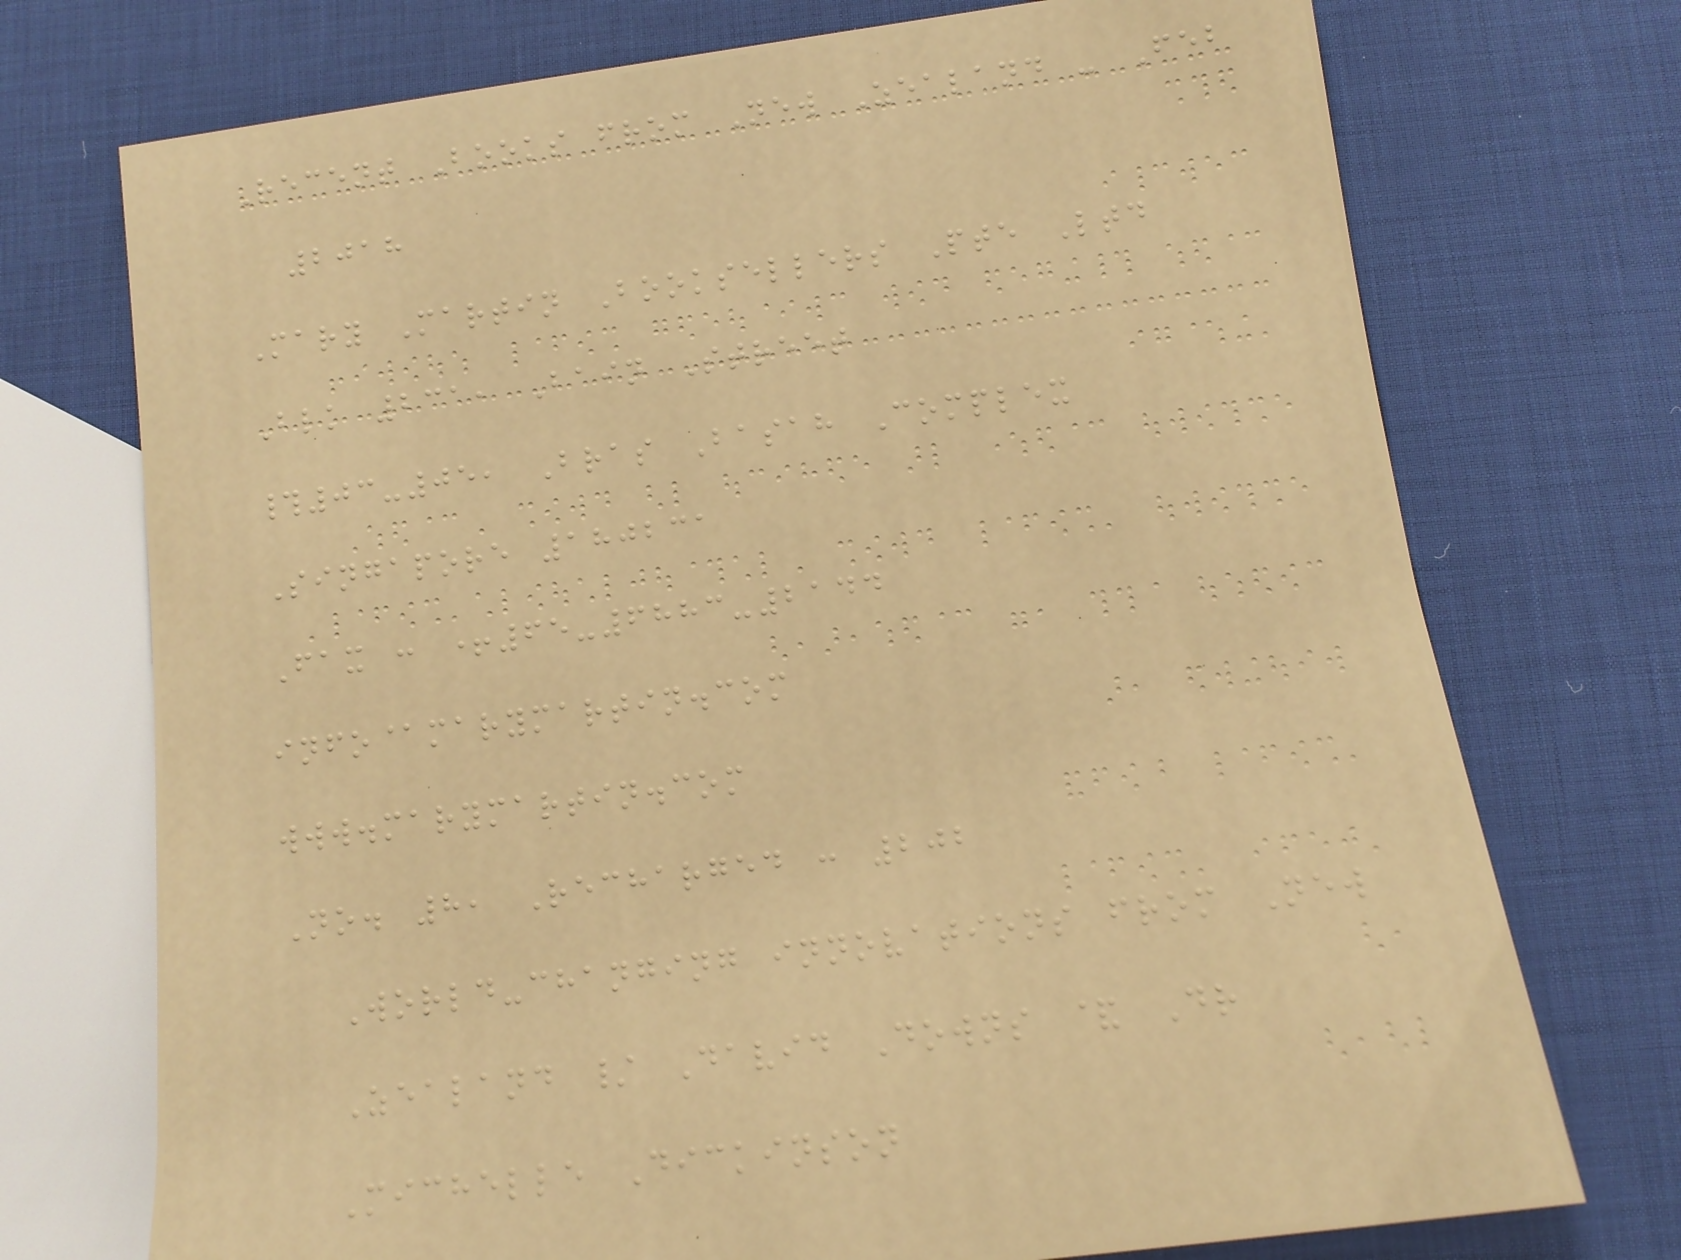Recent Books from New Zealand - Feb
2018
Mary Martin Booksellers Pte Ltd
Blk 231, Bain Street
#03-05, Bras Basah Complex
Singapore 180231
Fax : +65-6883-2144
info@marymartin.com
www.marymartin.com
No. 8, Recharged : 202
World-changing innovations from New
Zealand / David Downs & Dr
Michelle Dickinson
